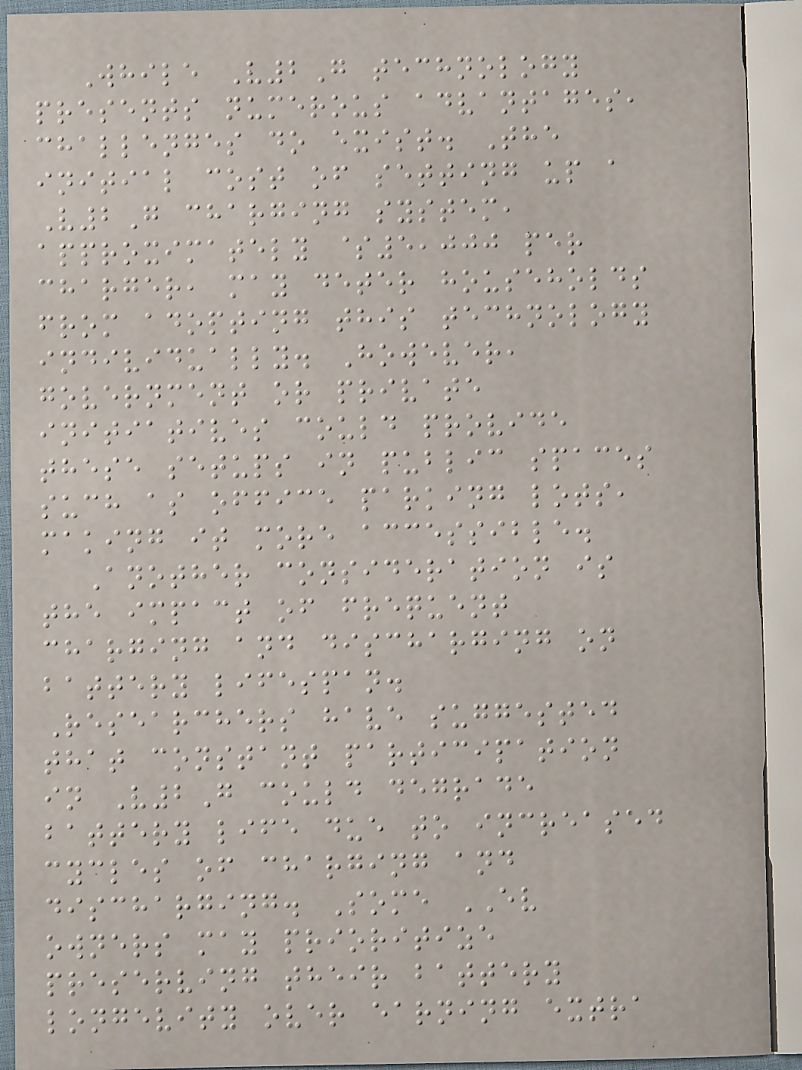While V2G technology
presents numerous advantages,
challenges do exist. The
initial cost of setting up a
V2G charging system,
approximately $5,000 per
charger, may deter households
from adopting this technology
individually. However,
government or private
initiatives could provide
these setups in public spaces
such as office parking lots,
making it more accessible.
Another consideration is
the impact of frequent
charging and discharging on
battery lifespan.
Researchers have suggested
that constant participation
in V2G could degrade
battery life due to increased
cycles of charging and
discharging. Some EV
owners may prioritize
preserving their battery
longevity over earning extra
